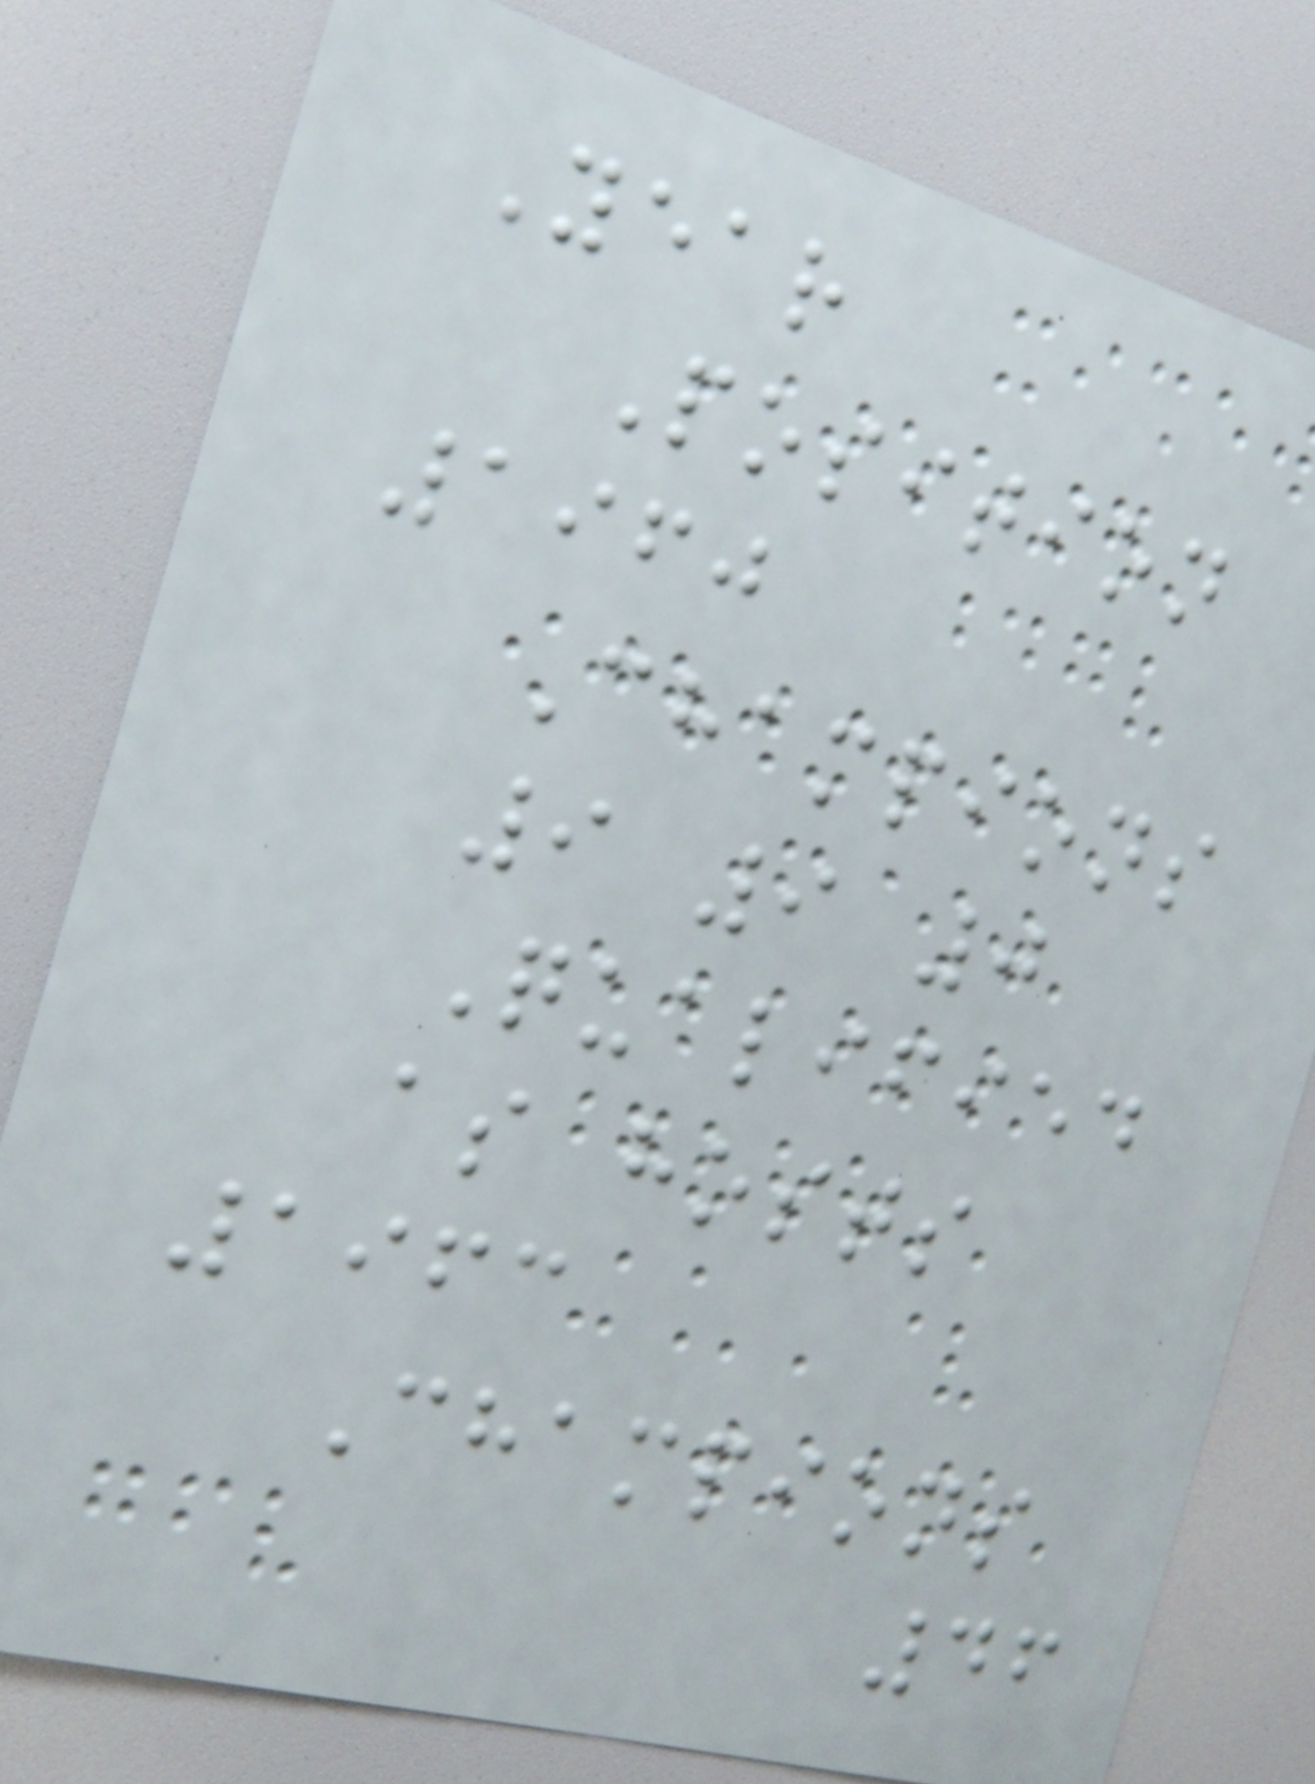Year
Position
1960
Champions
9 9 0
Qualified
as hosts
1963
Champions
46
